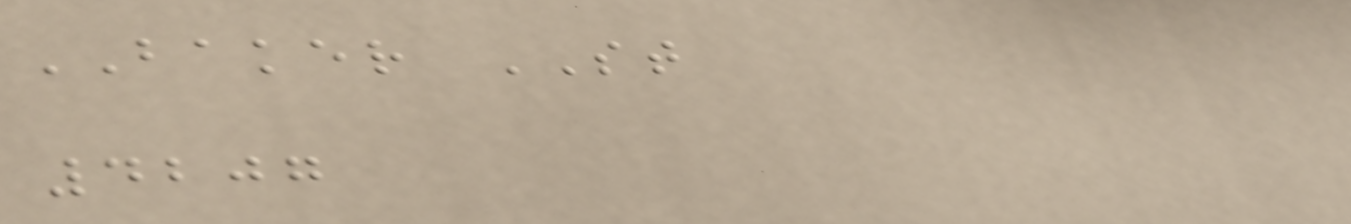BAKER ST
4207
